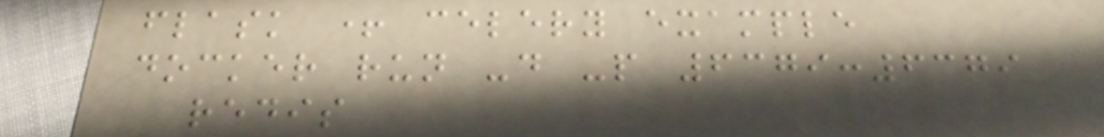flask + celery example
docker run -d -p 6379:6379
redis
